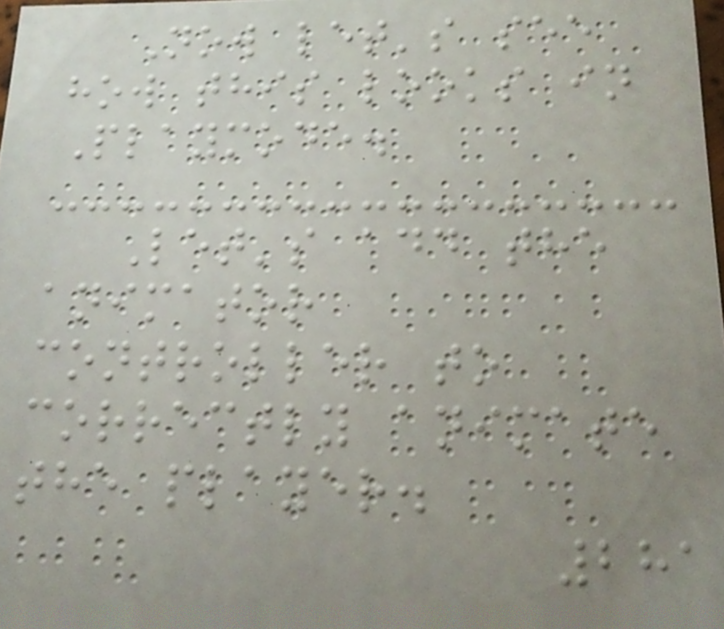Now let's see
how this looks in
Playmode.
Let's add the
animator
controller to
correctly animate
the player.
281
